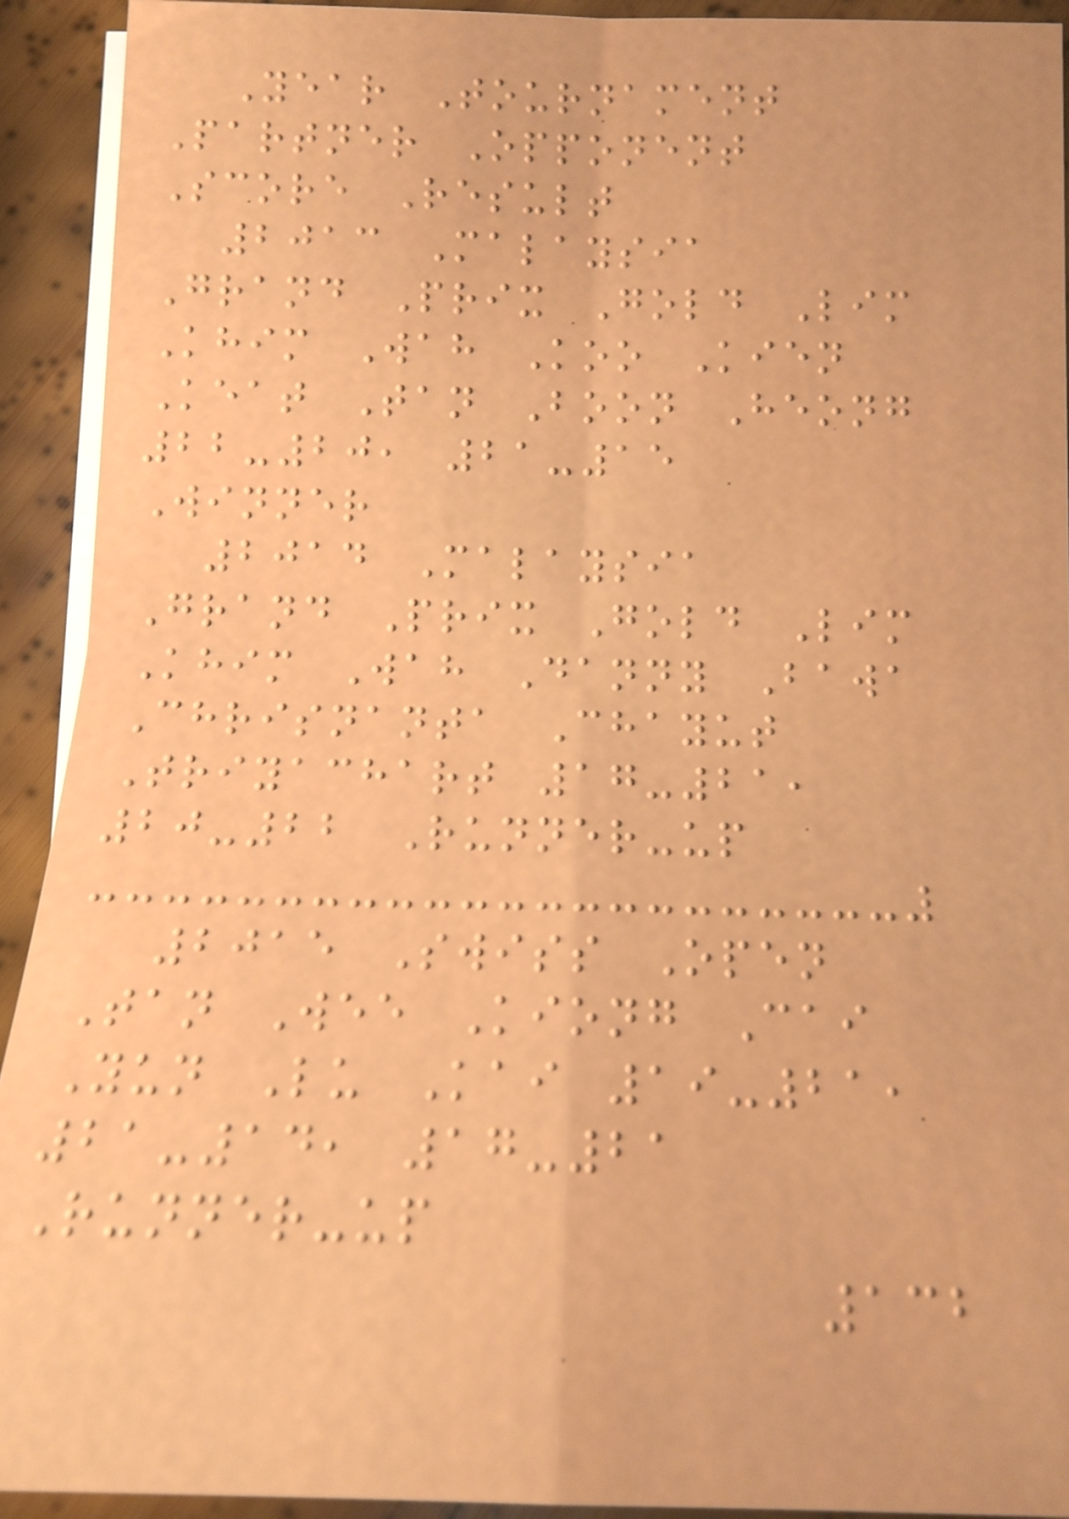Year Tournament
Partner Opponent
Score Result
2013 Malaysia
Grand Prix Gold Lim
Khim Wah Koo Kien
Keat Tan Boon Heong
22-20, 21-15
Winner
2014 Malaysia
Grand Prix Gold Lim
Khim Wah Danny Bawa
Chrisnanta Chayut
Triyachart 17-21,
20-22 Runner-up
2015 Swiss Open
Tan Wee Kiong Cai
Yun Lu Kai 19-21,
21-14, 17-21
Runner-up
132
